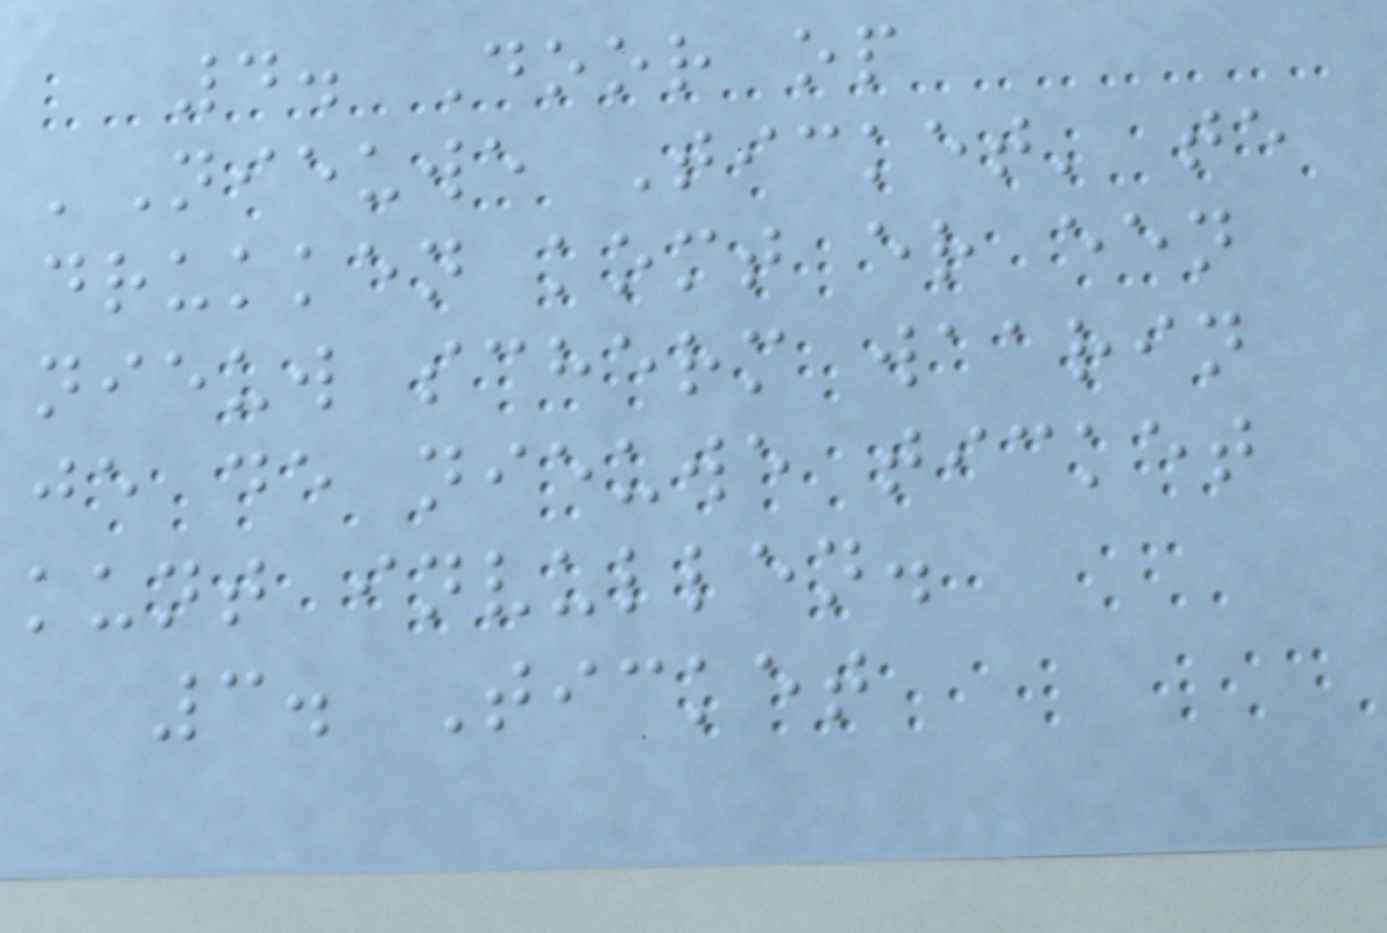4. Door op
'Nieuwe Ticket' te
drukken komt er een
nieuw scherm waarin
je de nieuwe ticket
kunt invullen.
3. Ticket
